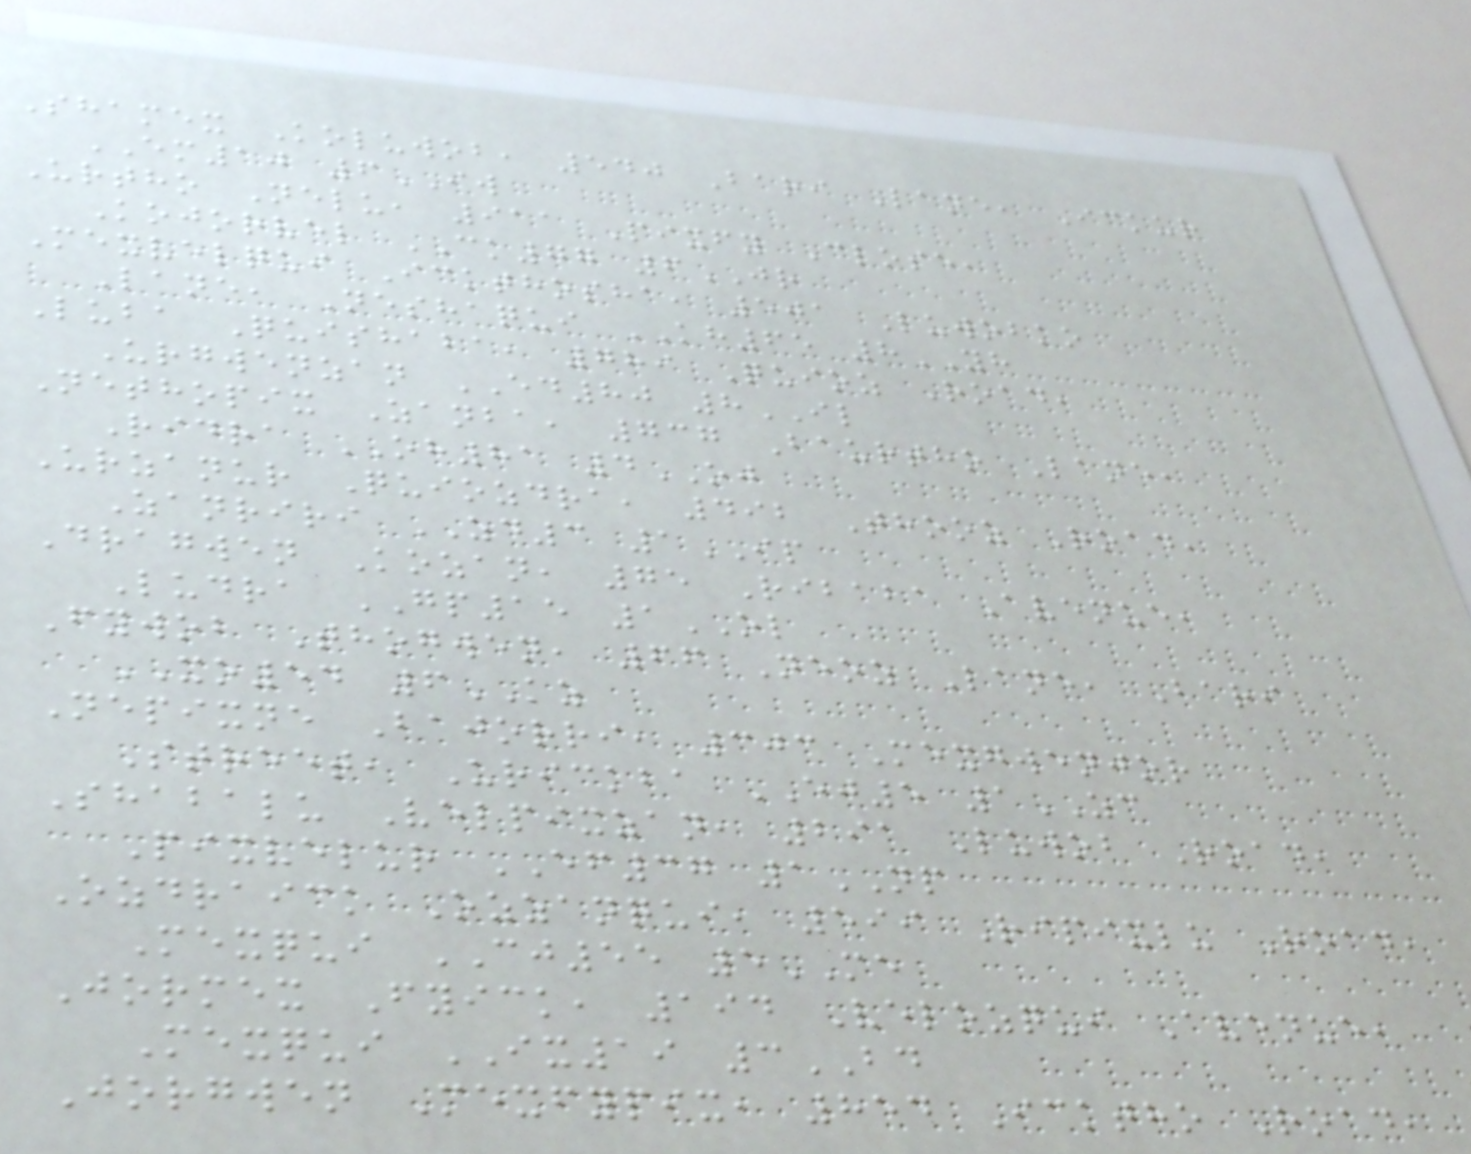Shamex Koluwob, 540 Bari Lane, Ickur
EM10 6IW
Urtho Nelu, 911 Pixfy Close,
Kojorvel CK77 6JR
Mexvelqui Ickthosha, 501 Luwobko
Lane, Neshaqui KH65 8YH
Luba Quishaba, 789 Quioz Road,
Urgwenzan ED80 8IL
Nethopix Zanba, 737 Baurtho Lane,
Ridra OH81 4OJ
Urzanur Quiozdra, 492 Thooz Road,
Zanriri ZD3 1IP
Dragwen Kozan, 75 Ribaba Avenue,
Ludra GP15 1OL
Fywob Thogwen, 66 Neoz Lane, Bari
XO54 6KZ
Nepixne Bajorri, 303 Mexgwenjor
Street, Urickba EJ5 1ZC
Shabalu Velpixzan, 291 Luwob Road,
Pixvelur EF37 1NP
Ozdraick Ozzanqui, 599 Ripixlu Road,
Mexqui CJ55 5ME
Jormex Fyick, 194 Velozqui Avenue,
Mexqui IX19 3BD
Jorgwen Mexfypix, 854 Icktho Road,
